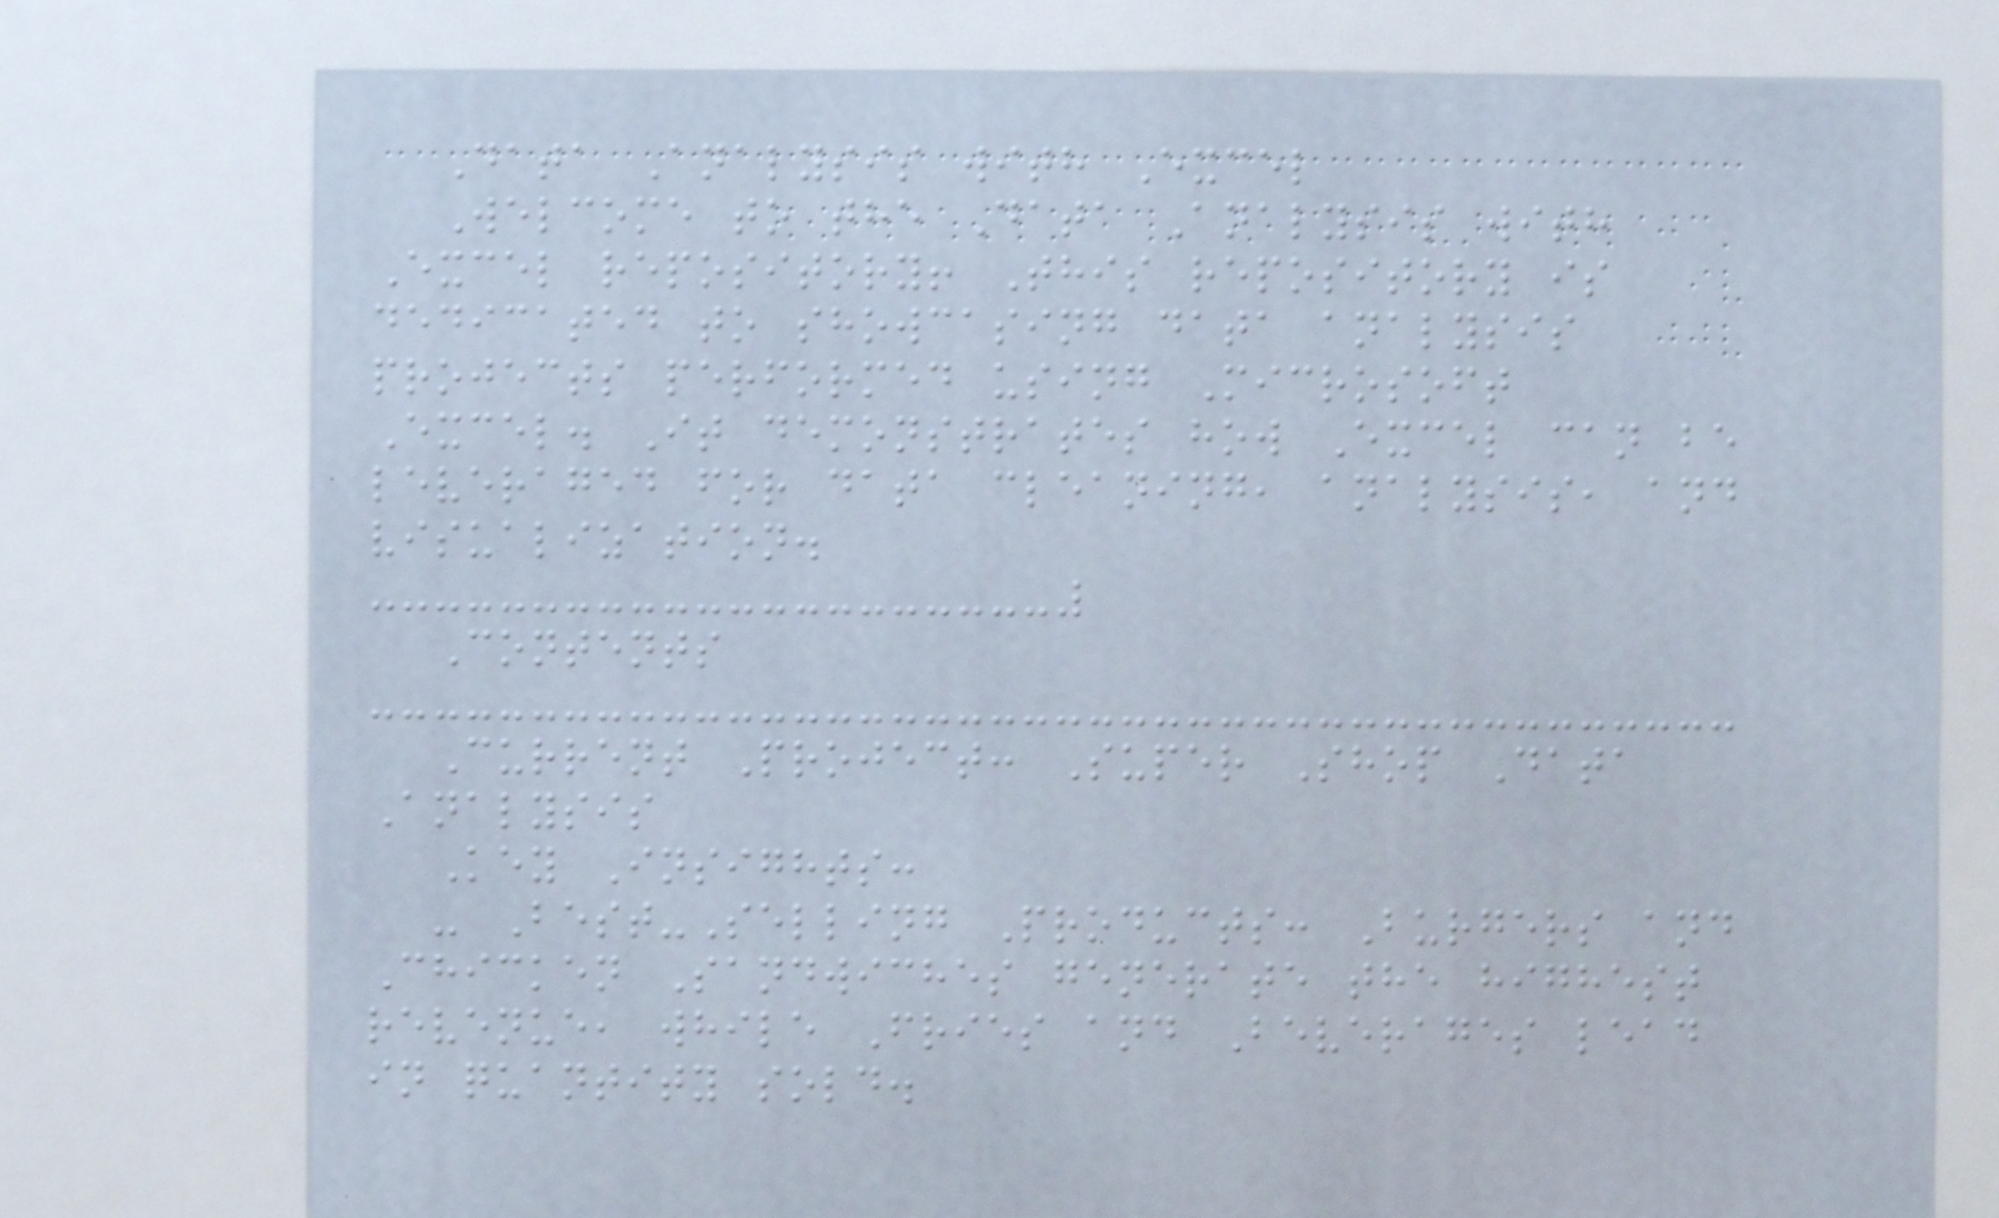Data Analysis with Excel
Welcome to the Data Analysis with
Excel repository! This repository is
dedicated to showcasing data analysis
projects performed using Microsoft
Excel. It demonstrates how Excel can be
leveraged for data cleaning, analysis, and
visualization.
Contents
Current Project: Super Shop Data
Analysis
Key Insights:
- Best-Selling Products: Burgers and
Chicken Sandwiches generate the highest
revenue, while Fries and Beverages lead
in quantity sold.
